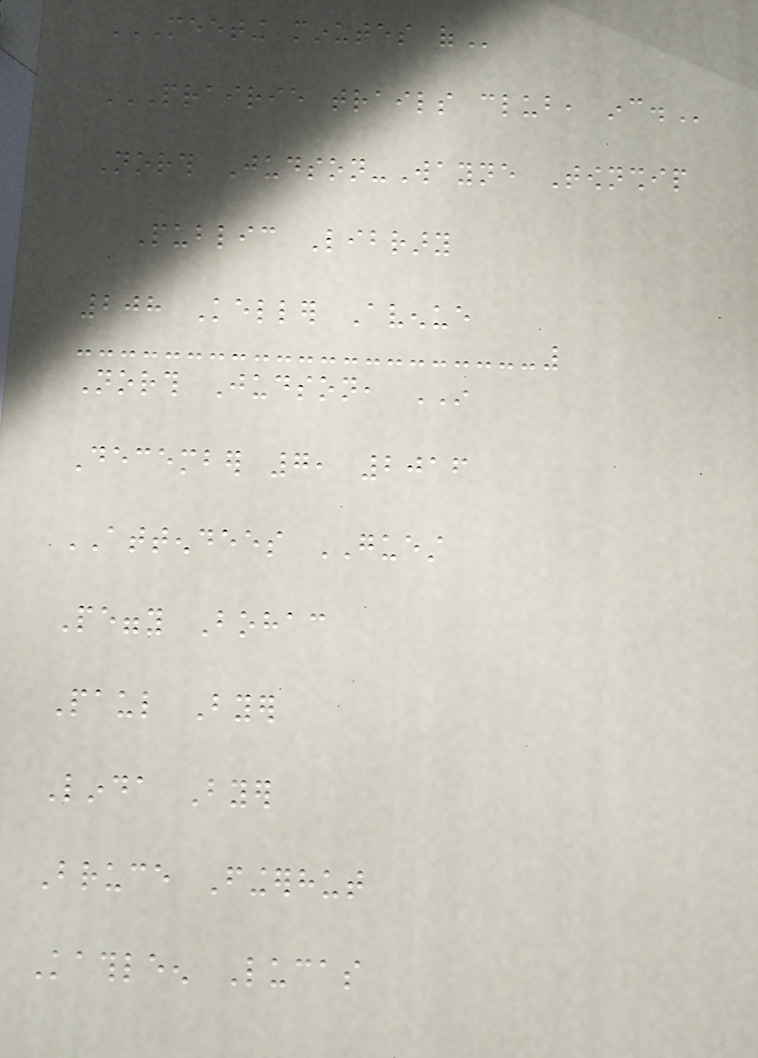MEETING MINUTES OF
PRAIRIE TRAILS CLUB, INC.
North Judson-Wayne Township
Public Library
208 Keller Avenue
North Judson, IN
December 7, 2016
ATTENDEES GUEST
Peggy Bohac
Paul Byer
Linda Byer
Bruce Fingerhut
Kathleen Lucas
